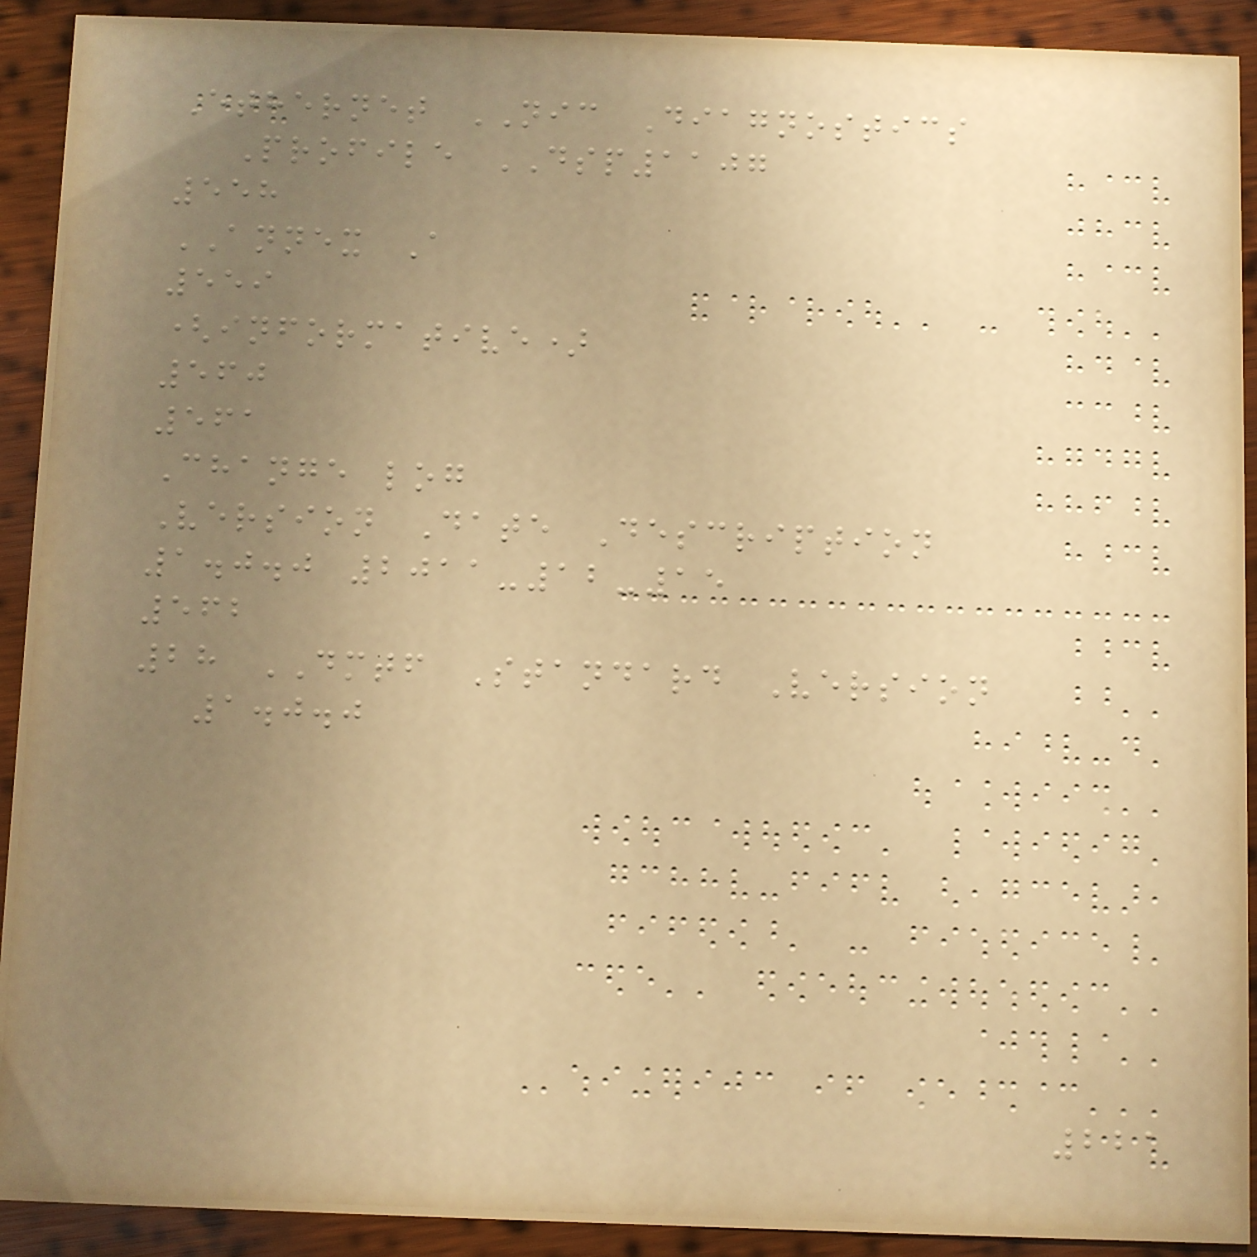Ethernet NIC Diagnostics
Profile DSP1107
558
ANNEX A
559
(informative)
560
561
Change log
Version Date Description
1.0.0 2011-12-15
562
28 DMTF Standard Version
1.0.0
221
